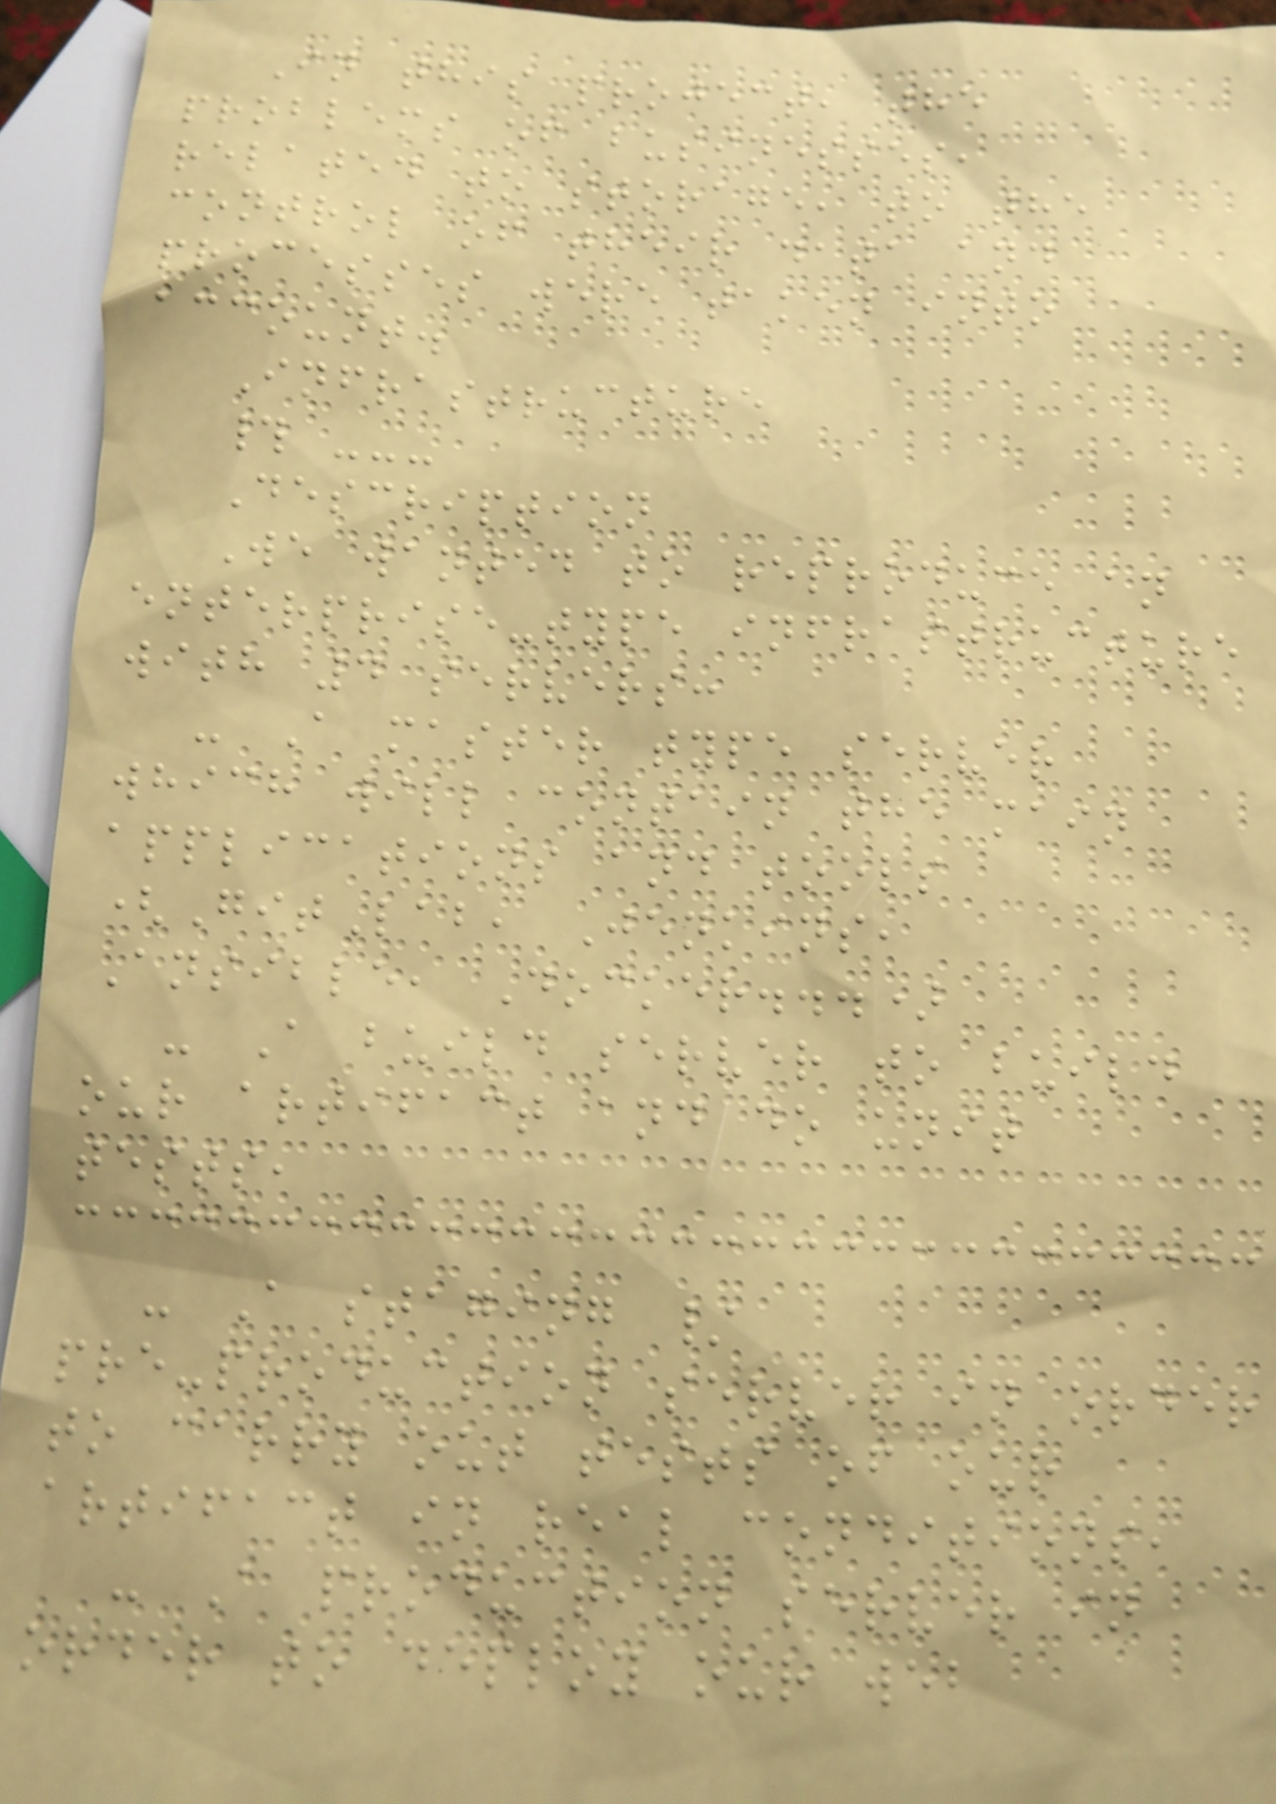In this project, the
problems of businesses,
related to storage, to the
control of their data and
processes were taken into
account.
Infrastructure
# ---
Description
We wanted to reproduce an
enterprise-type infrastructure
with 4 servers:
- A master type server
which will contain the main
applications and tools
(GitLab, Jenkins,
Ansible, Docker...)
- A build server to build
our artifact and do unit
tests,
- A staging /
pre-production server in order
to carry out tests of our
artifact in real conditions,
- A production server in
order to deploy our web
